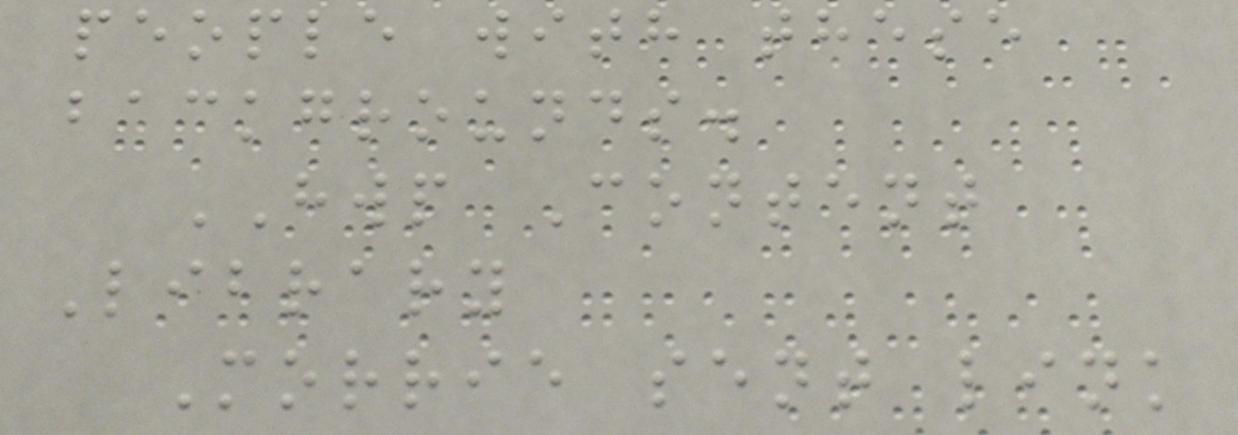people with these
backgrounds.
HWP Content
Library
Morrie sent link
